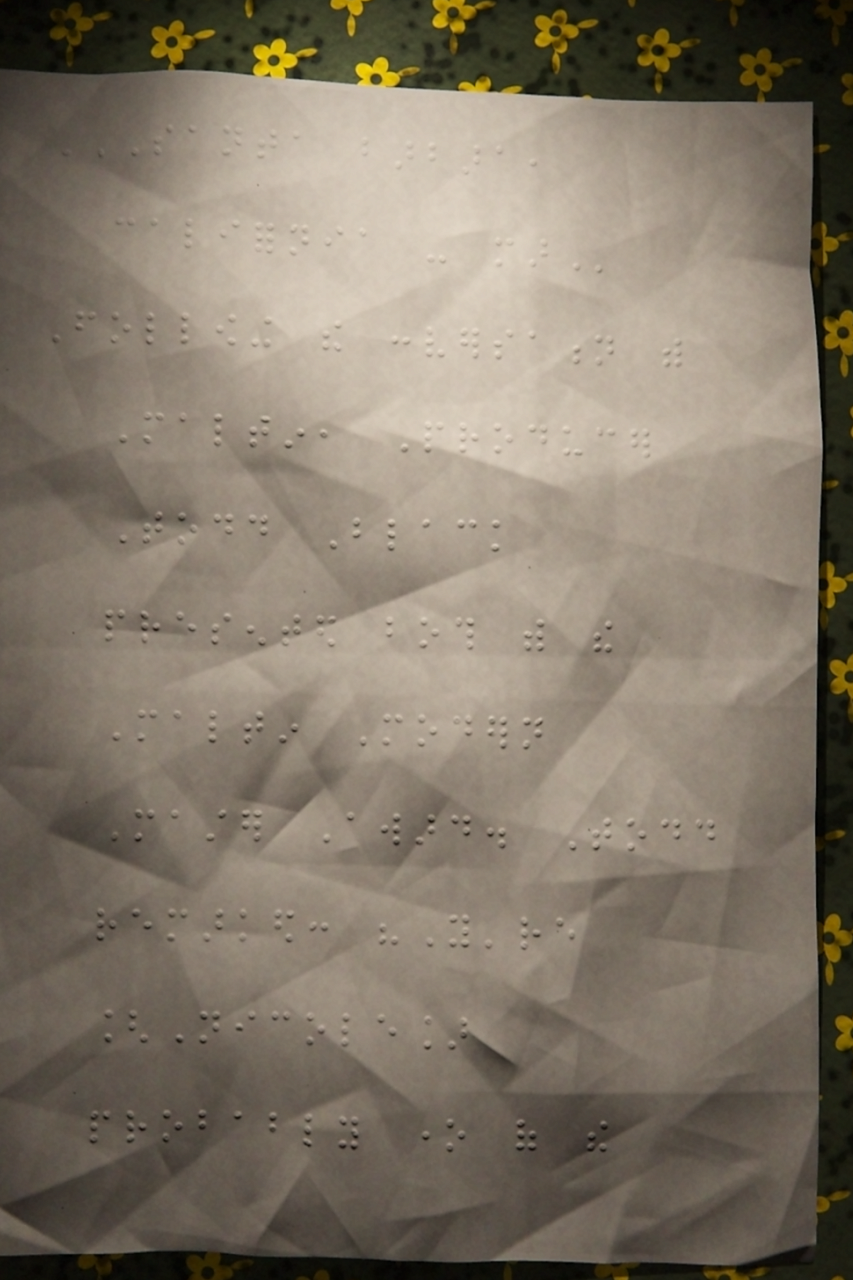SANTA BARBARA,
CALIFORNIA - MAR
Following the conversation with
Maltin, Producer
Todd Black
presented both with the
Maltin Modern
Master Award. Todd
remarked: "You're
[Nicole]
probably one of the
